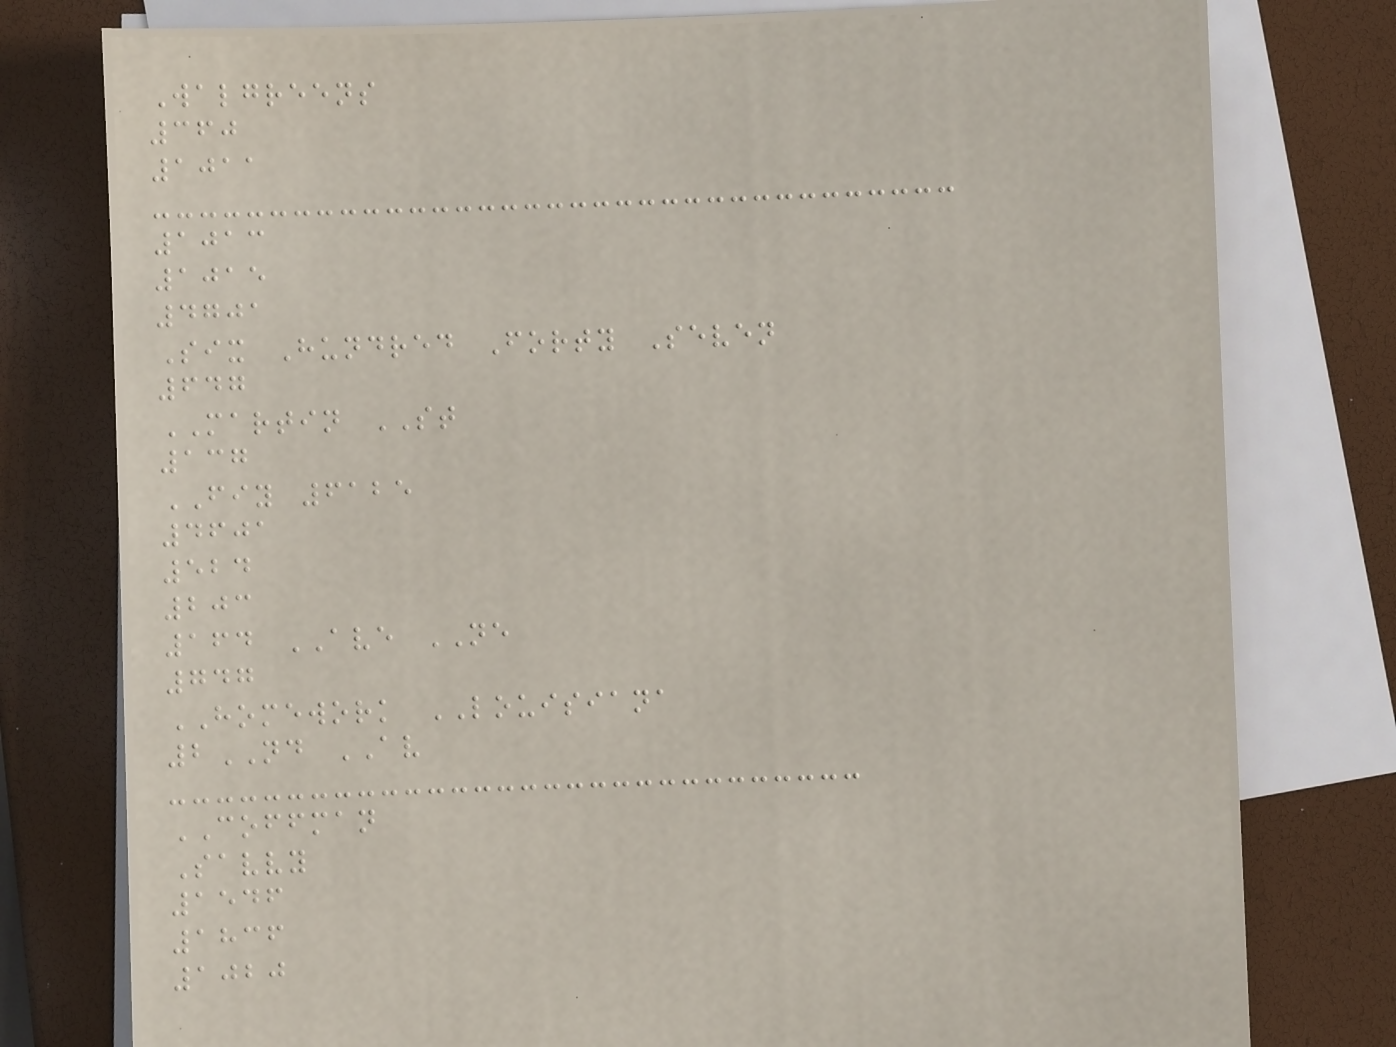Walgreens
360
1011
1013
1015
4701
Six Hundred Forty Seven
647
MARTIN ST
137
FIY 6125
4601
524
203
164 AVE NE
747
HOMEWORK LOUISIANA
2ND AV
COFFMAN
Savvy
1546
1836
1020
